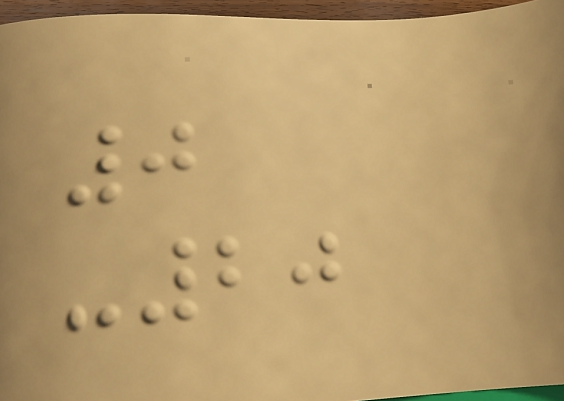0
-20
